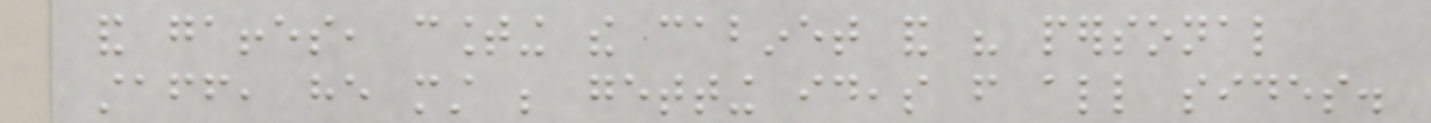and gaffes, counting the cabinet and his personal
staff, he must be getting ideas from all sides.
